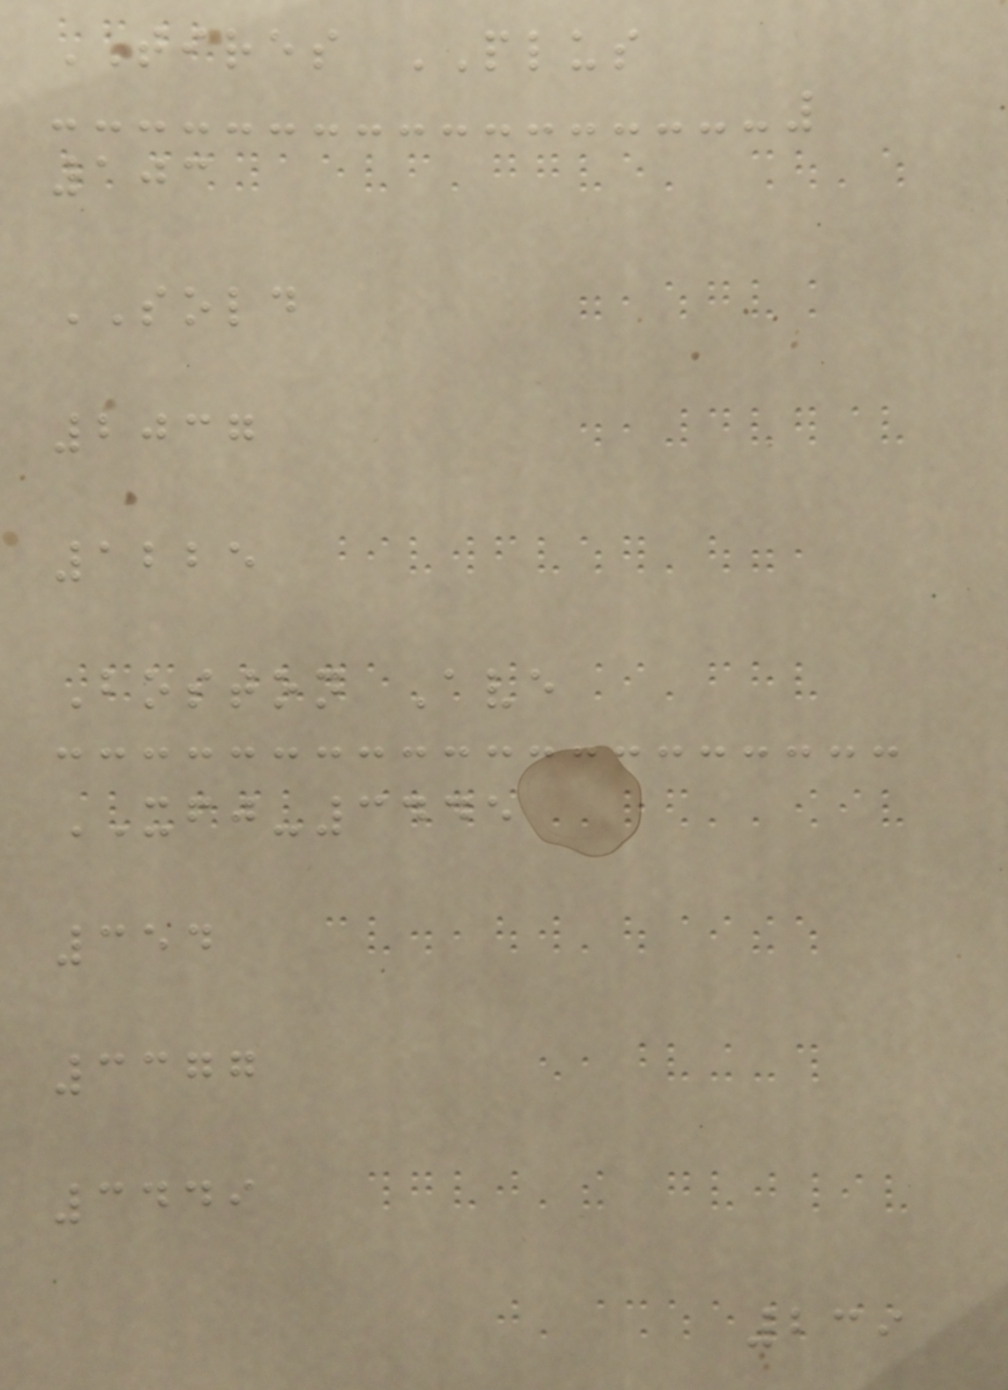TIRES PLUS
103
SOLD
2037
1225
Boston Ave
XFJ-3445
354
3377
3449
239
